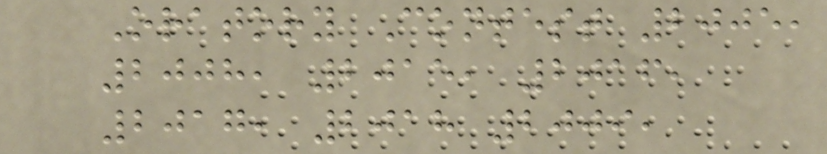Oratory Contest 2005,
2008, 2015, 2016,
2017, 2018 2009,
